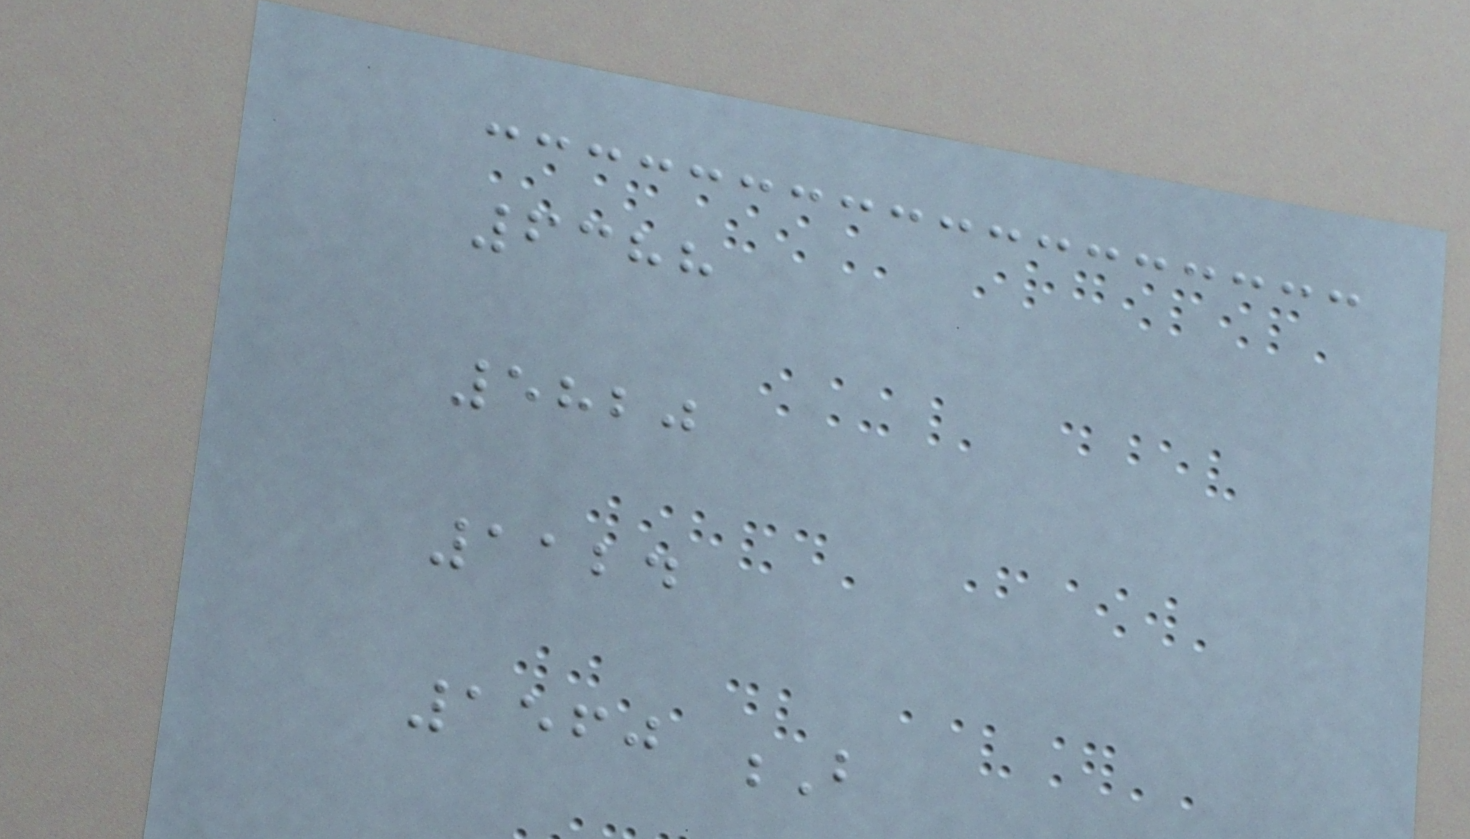6388
5820
1124
1560 B
